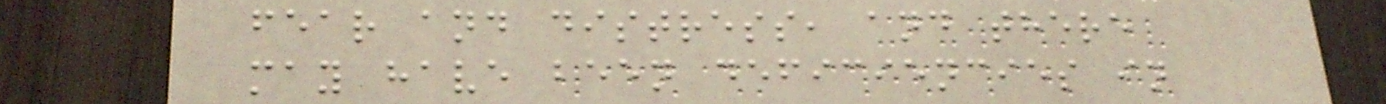fear and distress, and there
may have been deficiencies in
